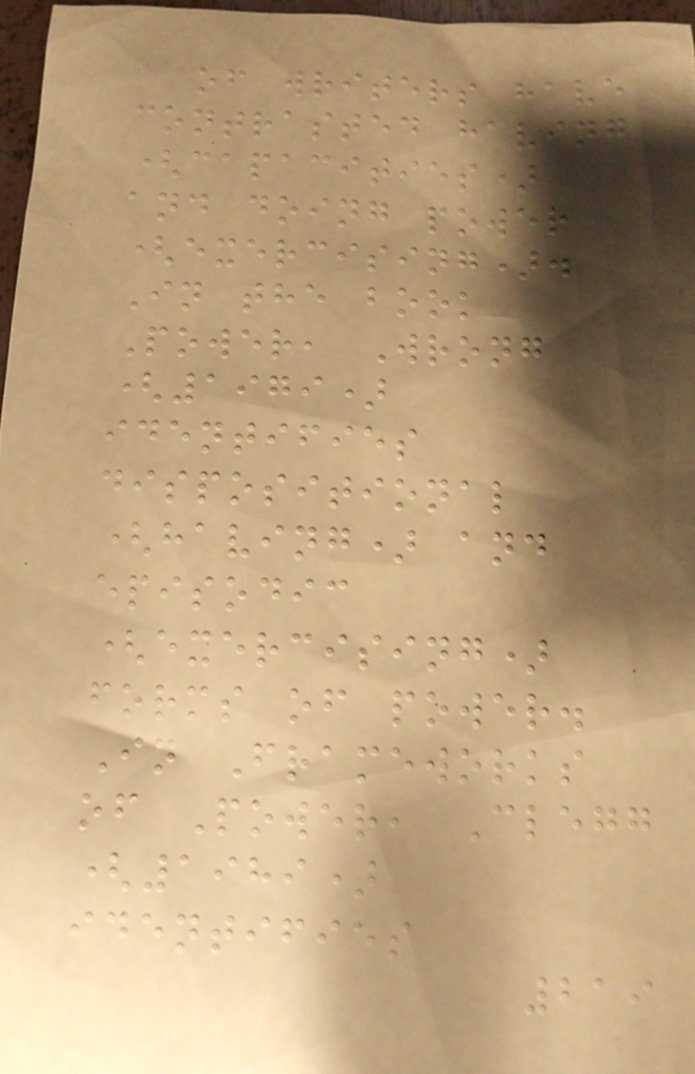of writers have
contrasted having
(capacities)
and doing power
(exercising).
In the book
Power, Wrong
(1979)
identifies
dispositional
(having) and
episodic
(exercising)
forms of power.
In Frameworks
of Power, Clegg
(1989)
identifies
219
